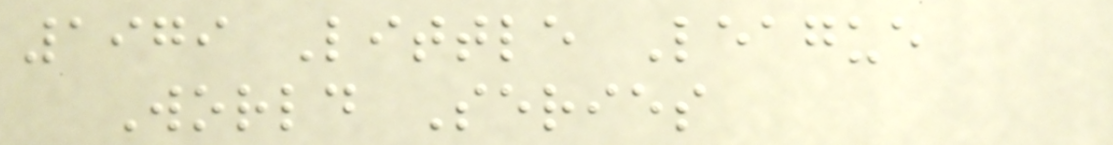1979 Little League
World Series
